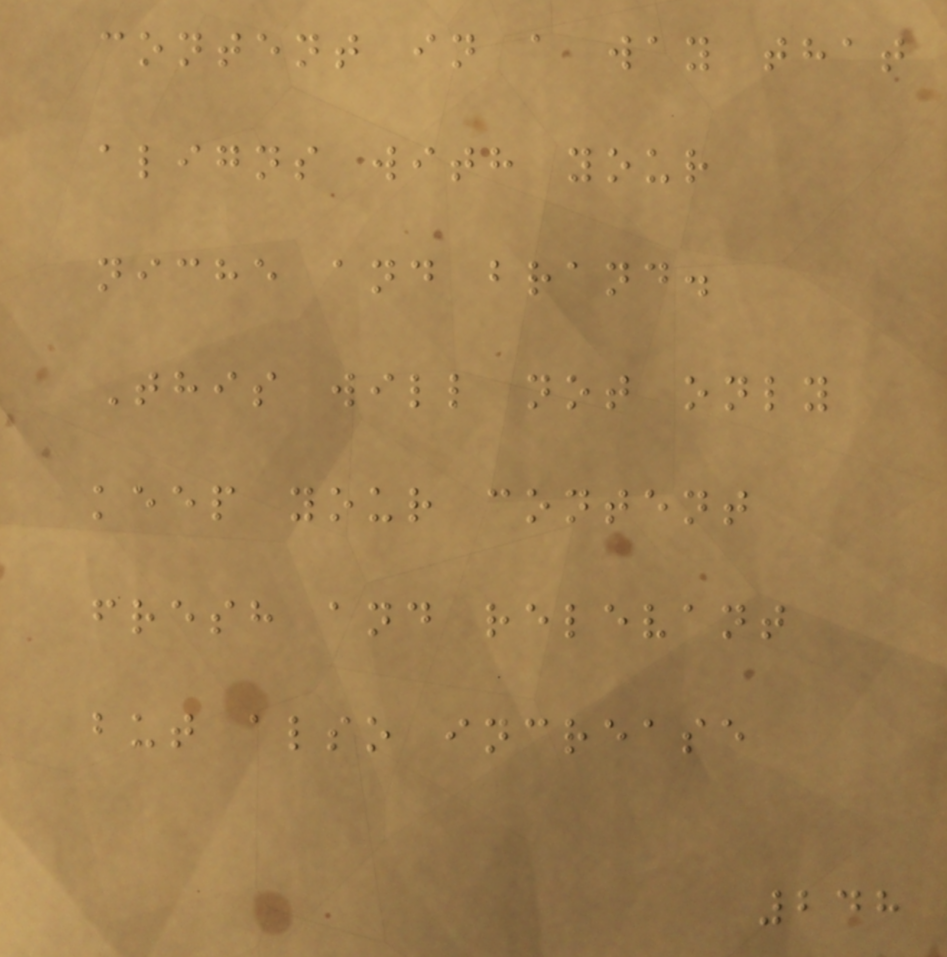content in a way that
aligns with your
niche and brand.
This will not only
keep your content
fresh and relevant
but also increase
248
